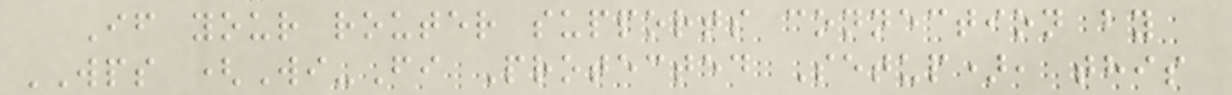If your router supports connection by
WPS (Wi-Fi Protected Setup), this
